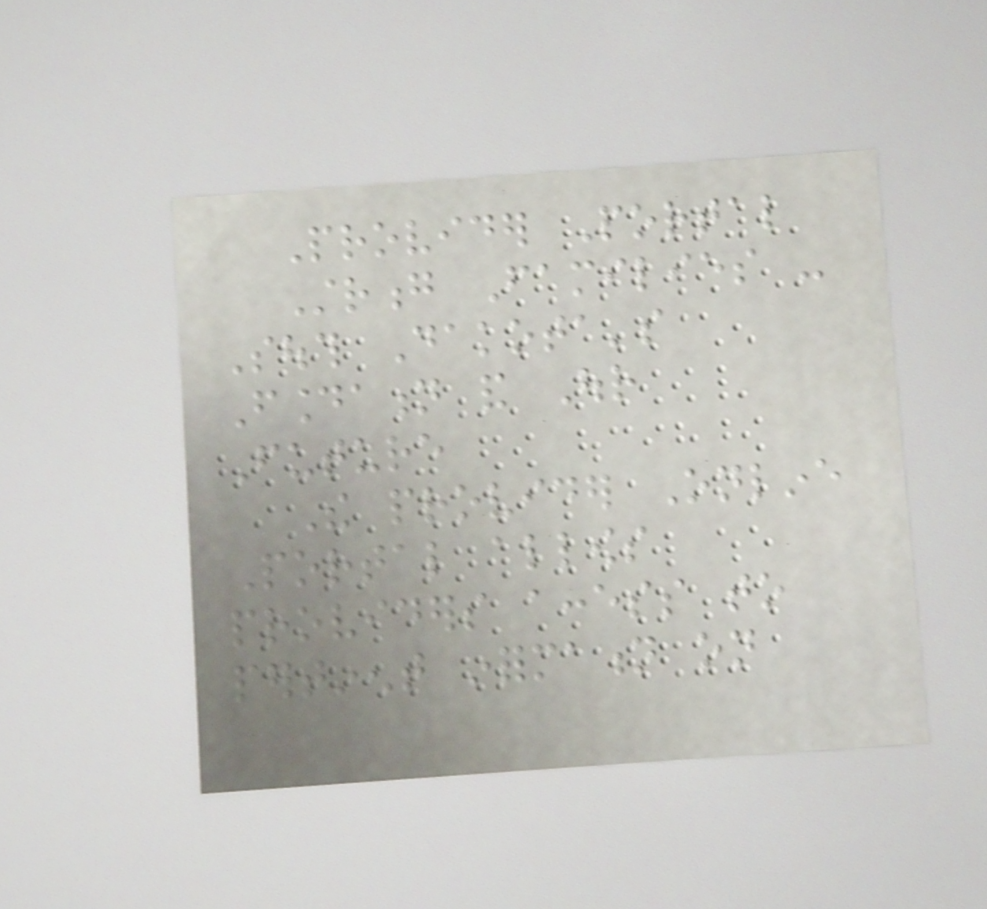Provider Portal
Strong Families -
South Dakota's
Foundation and Our
Future
The provider Online
Portal allows
providers access to
pertinent information on
